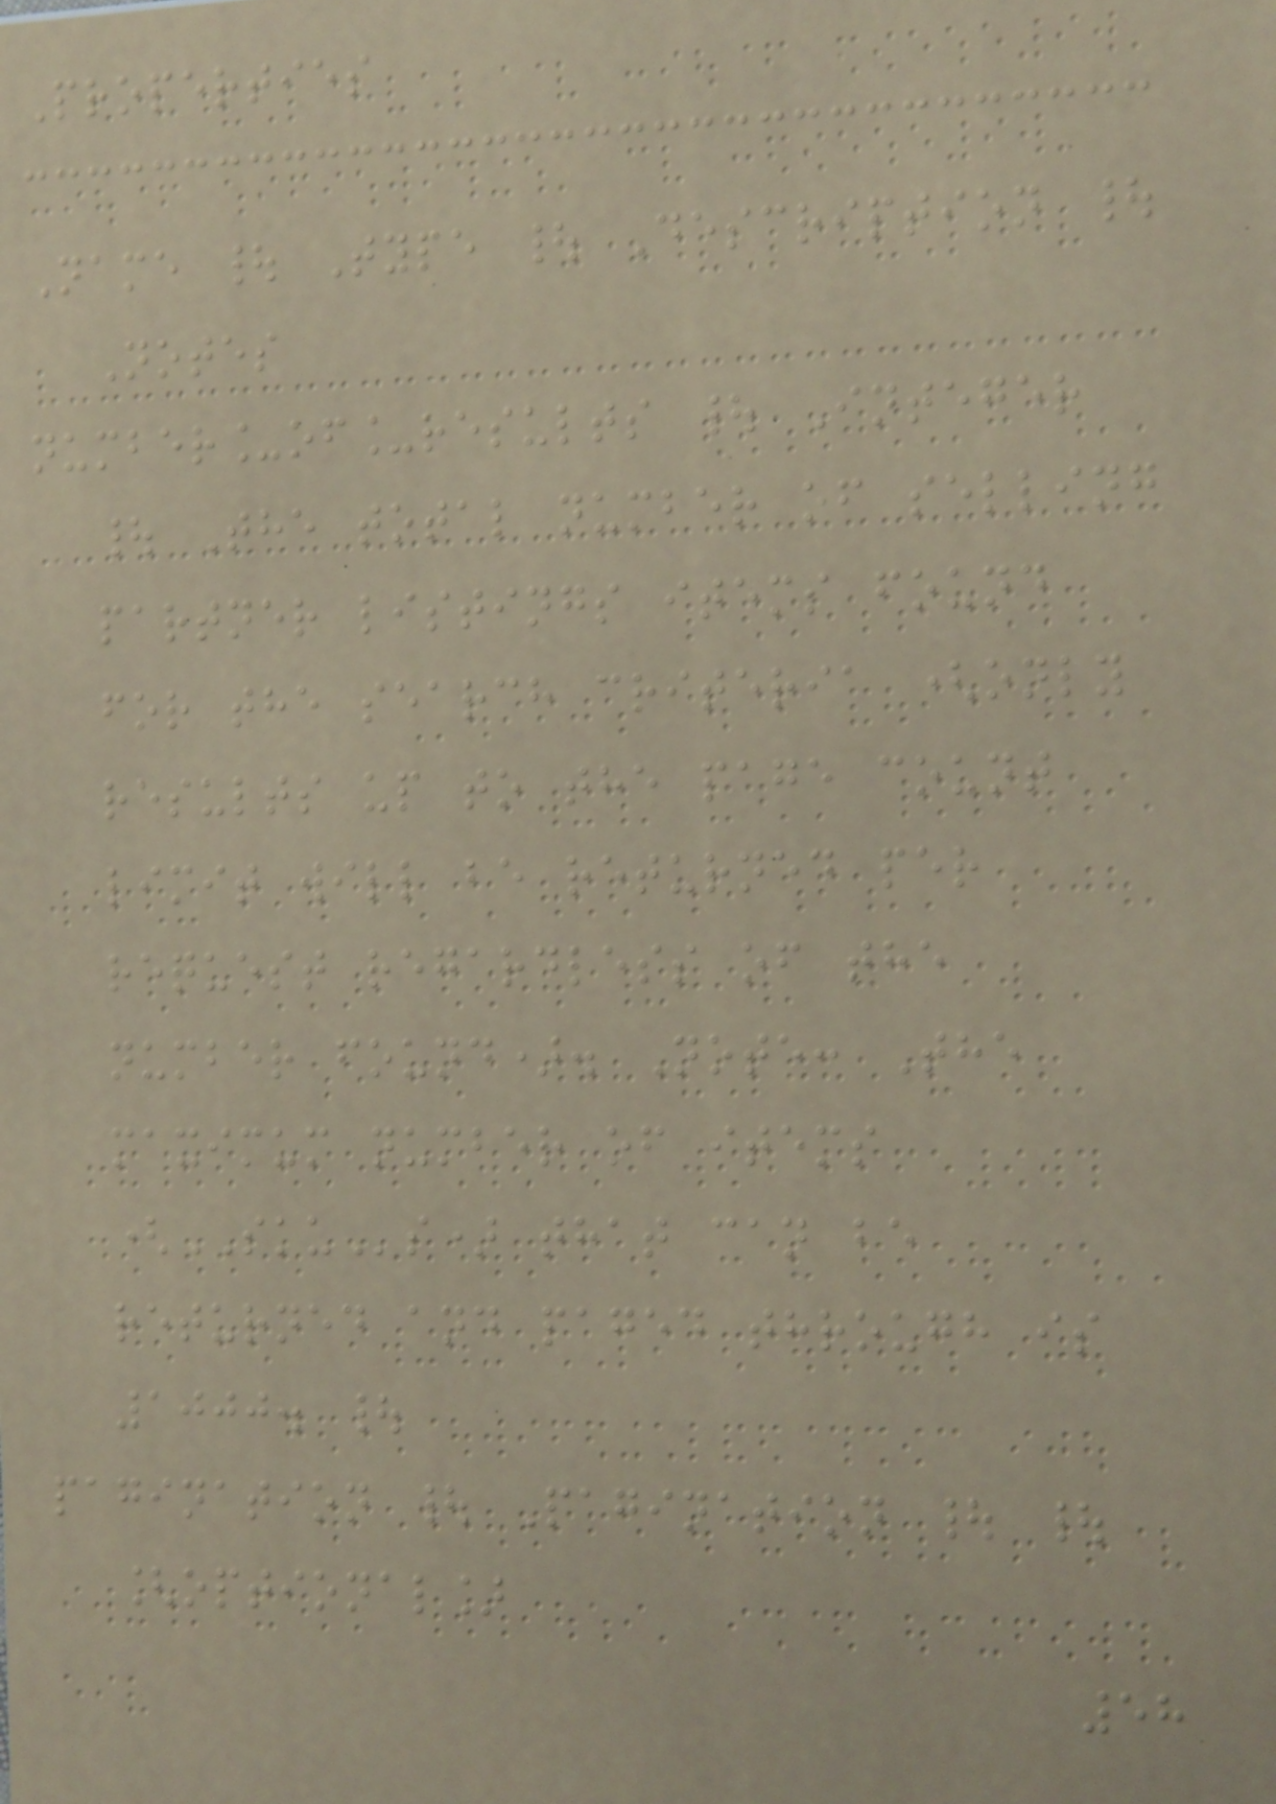Properties
Name | Type | Description |
Notes
number_of_results | Integer
| The total number of selling
partner listings items found
for the search criteria (only
results up to the page count
limit will be returned per
request regardless of the
number found). Note: The
maximum number of items
(SKUs) that can be
returned and paged through is
1000. |
pagination | Pagination | |
[optional]
58
